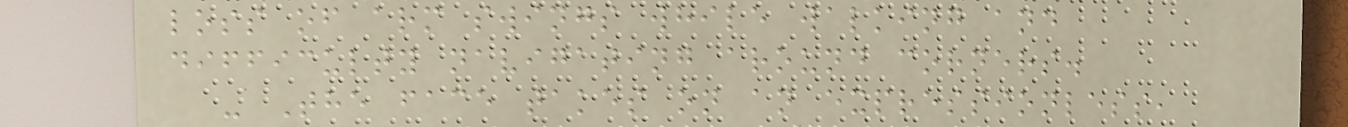loss of arm swings while walking and
difficulty navigating around corners.
- The face takes on an expressionless,
